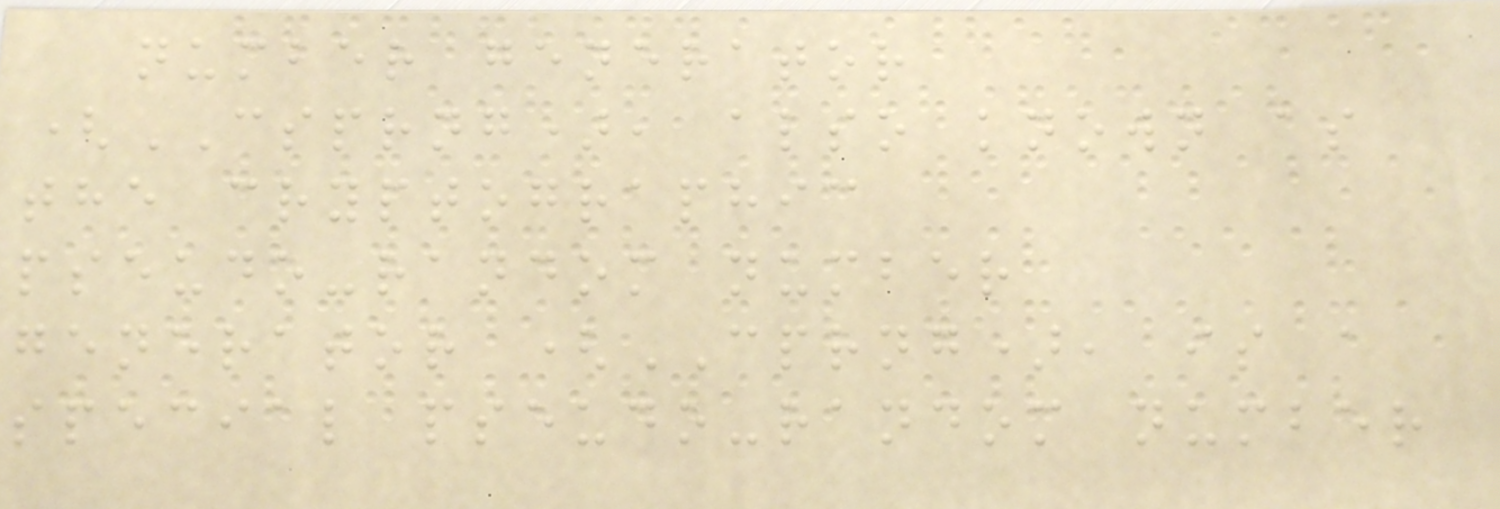number generator
(CSPRNG), also known as
the cryptographic
pseudo-random number
generator (CPRNG), is a
special pseudo-random number
